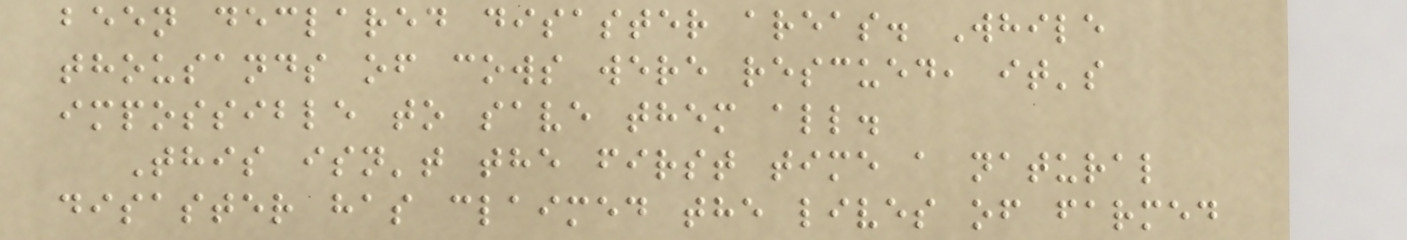been declared disaster areas. While
thousands of cows were rescued, it's
impossible to save them all.
This isn't the first time a natural
disaster has claimed the lives of farmed
